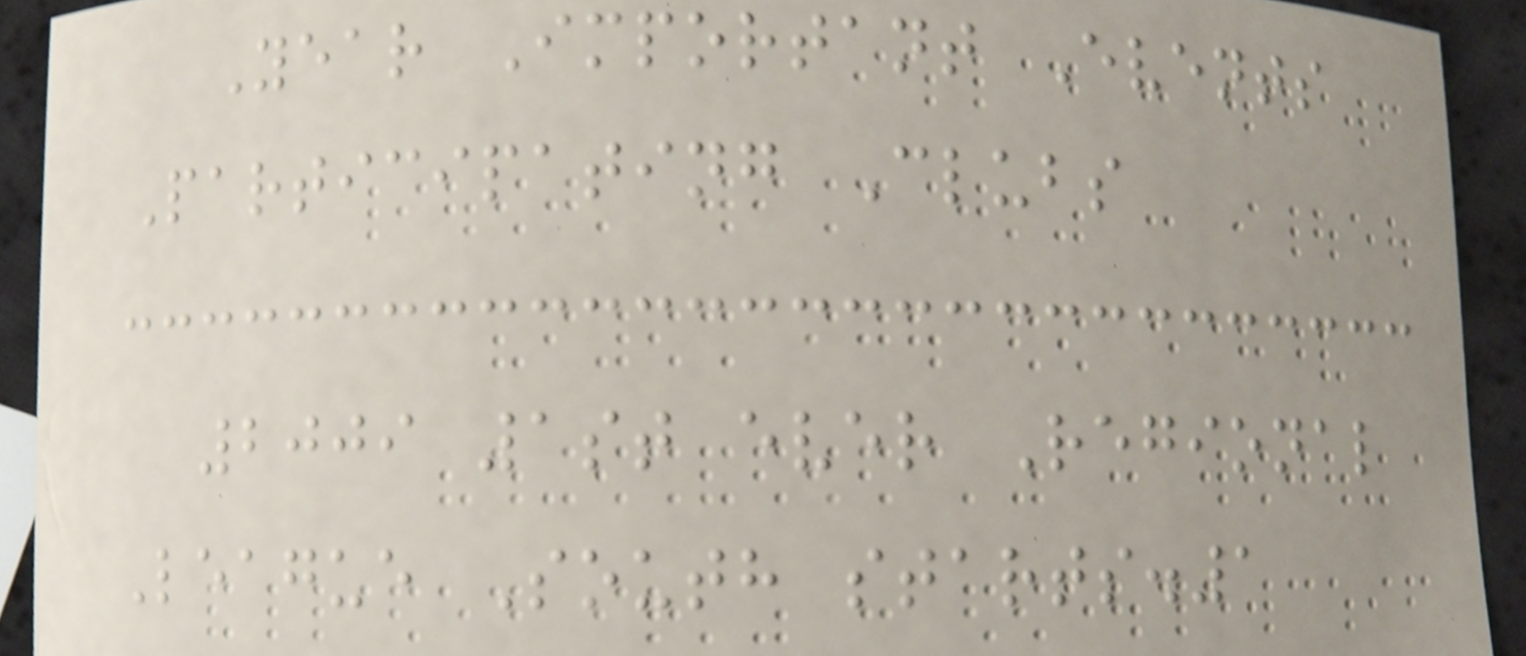Year Important Events
Participating Clubs
2009 1st ever Regional
League South starts.1
